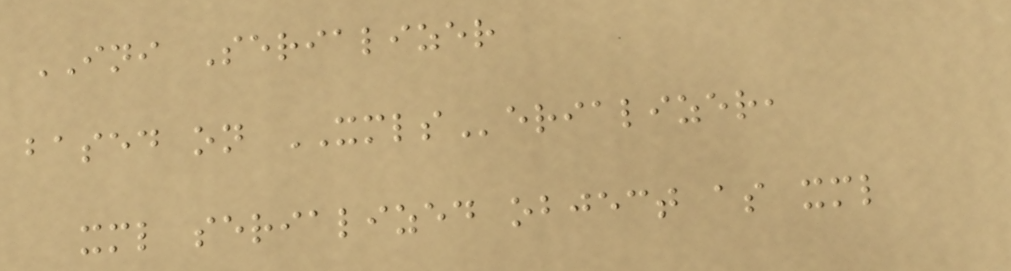INI Serializer
based on XMLSerializer,
xml serialized object as xml
